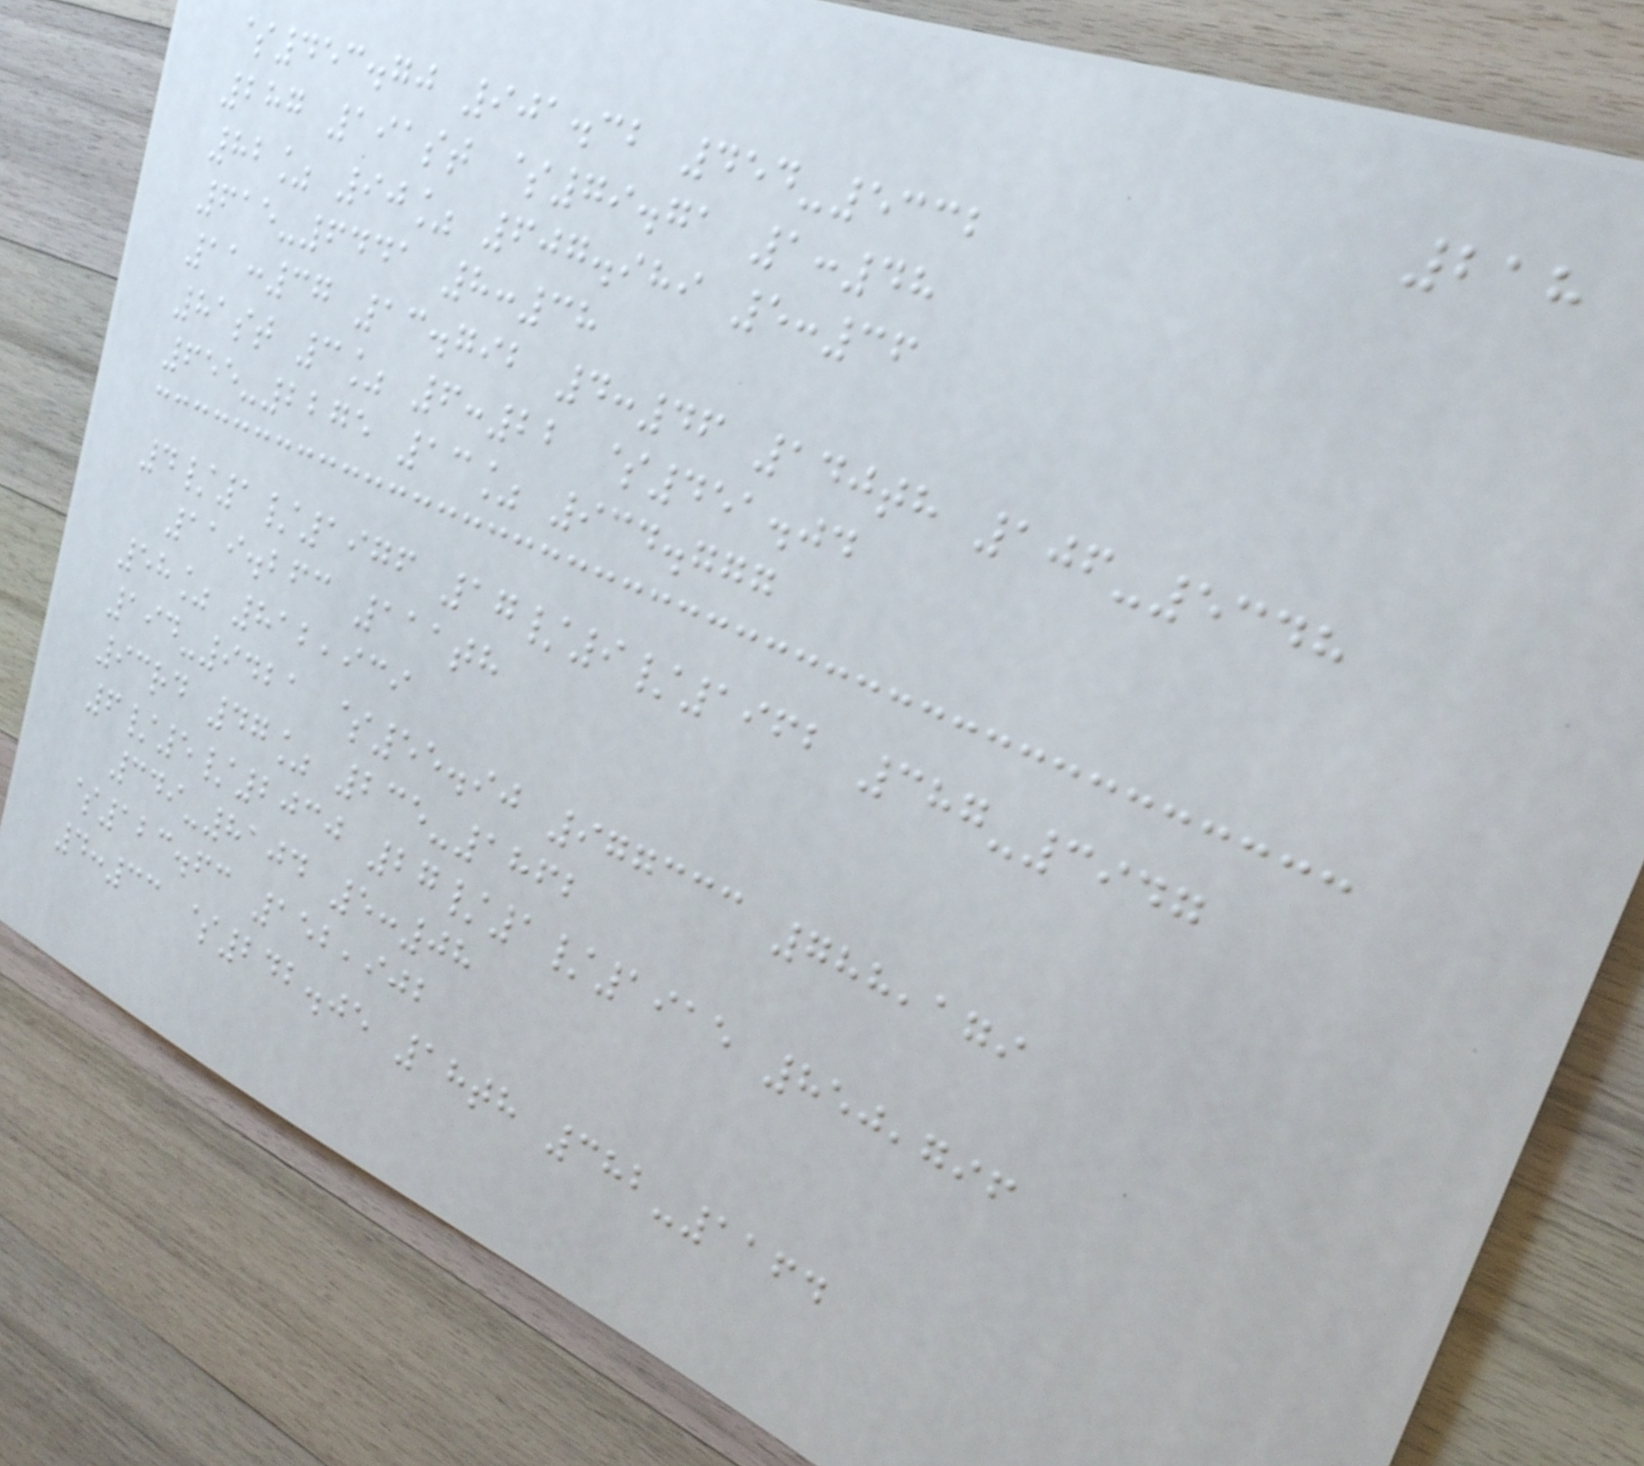218
$453.70 901.32 454-5332
287 191st $79.71 1:48
82% 90% 607.989 5:36
615-6441 8:38
11:37 13.792 4:46 140th 106-5348
81st 3% 6:22 $451.04
655-2275 13% 934.777
4/1/1976 17/9/1962 387-3947
119.263 111th
58% 812,939
194-9421 $55.90 977333 788,179
93rd 47% 235-1862
6/5/2030 27/1/1915 850,796
349-8104 5:08
$123.63 152,902
4:33 $242.05 18th 382-1164
